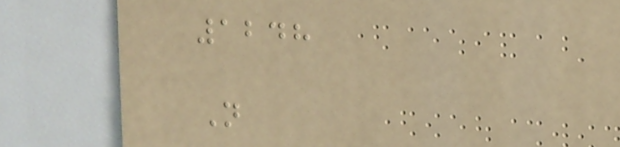1248
N
